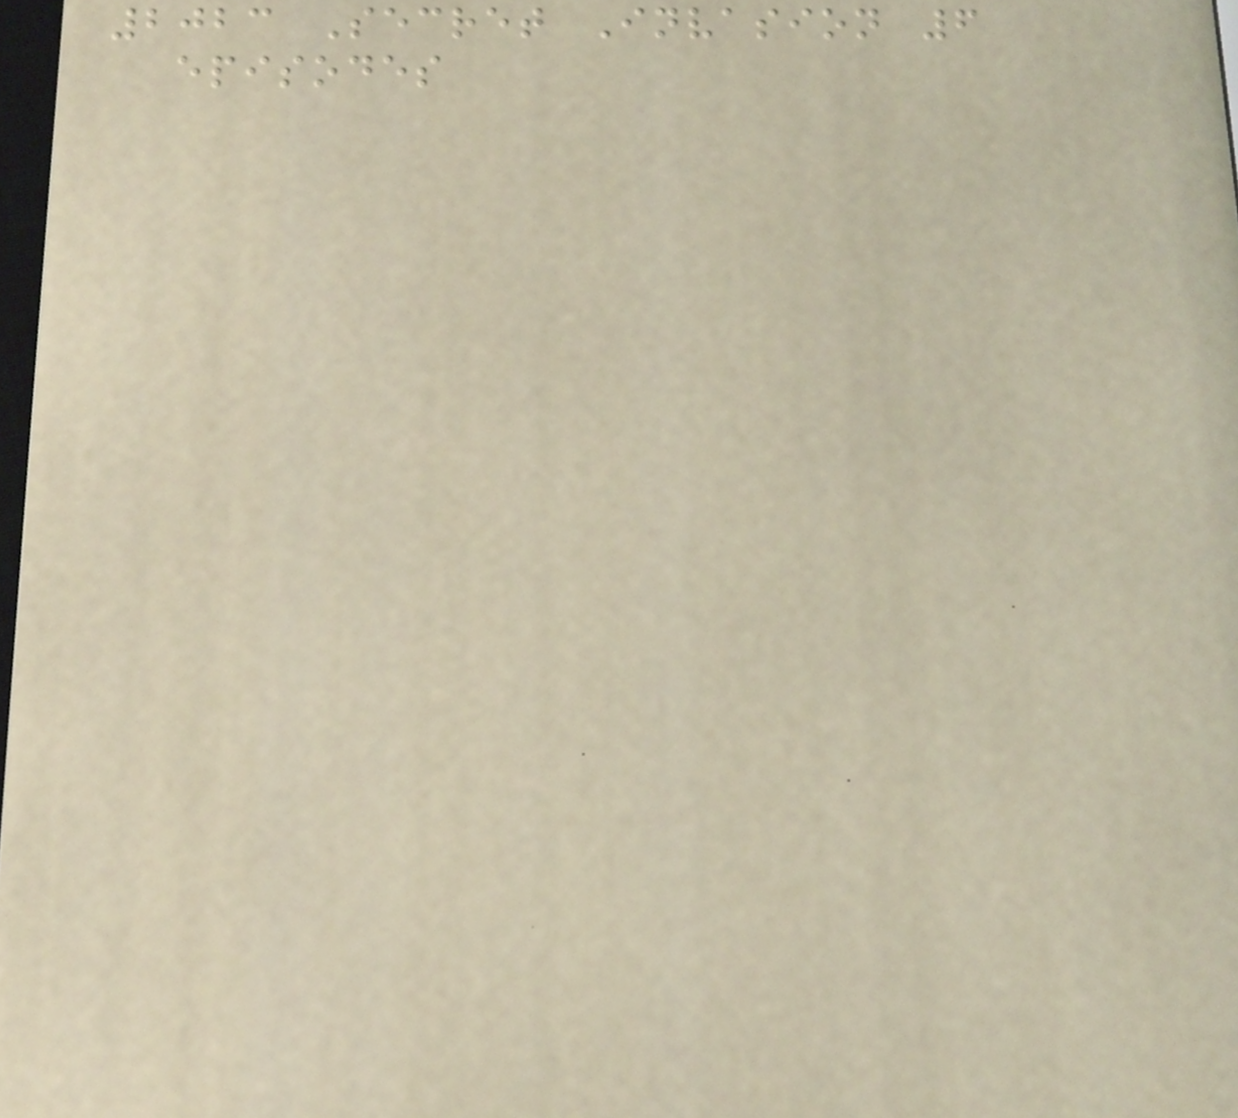2023 Secret Invasion 6
episodes
